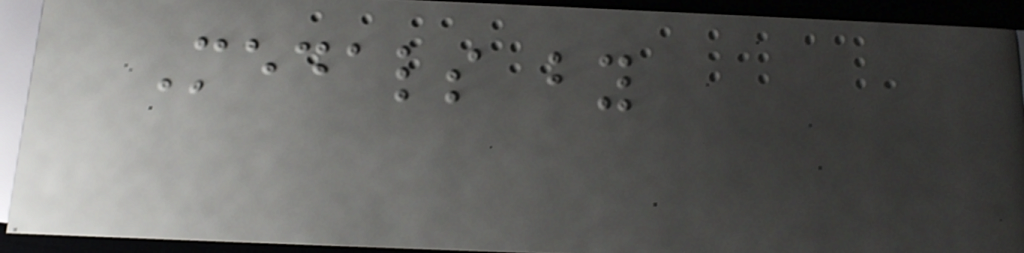Medals by
